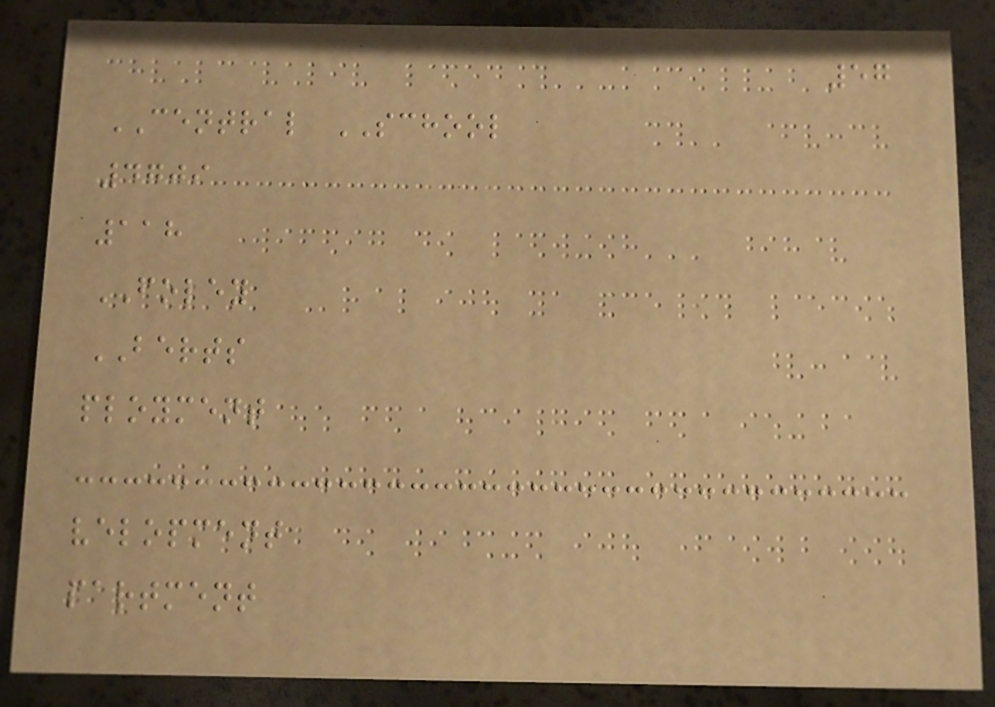57
CENTRAL SCHOOL
4709
118
FOLEY
BERTS
ployment
velopment
partment
